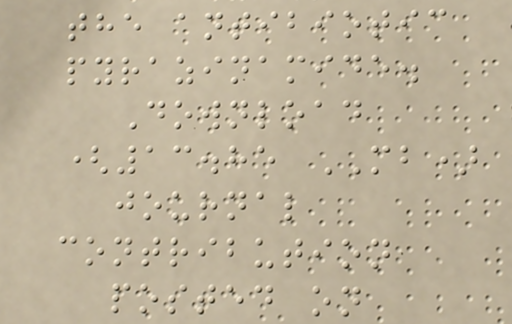the antibiotic
pyrazinamide.
Download
(13.85 MB)
journal
contribution
posted on
